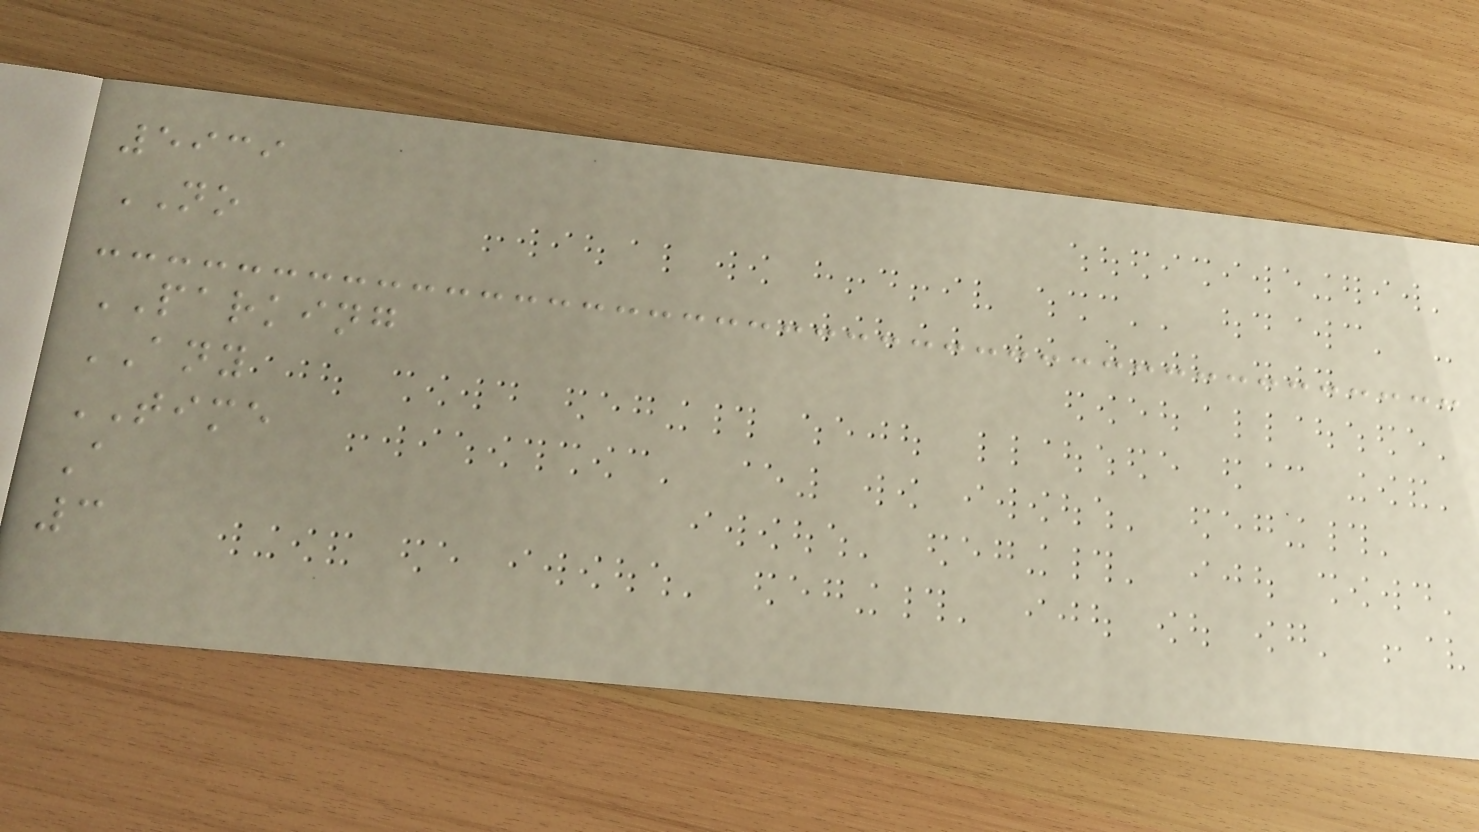5939
NO
PARKING
ANY
TIME
A
3
